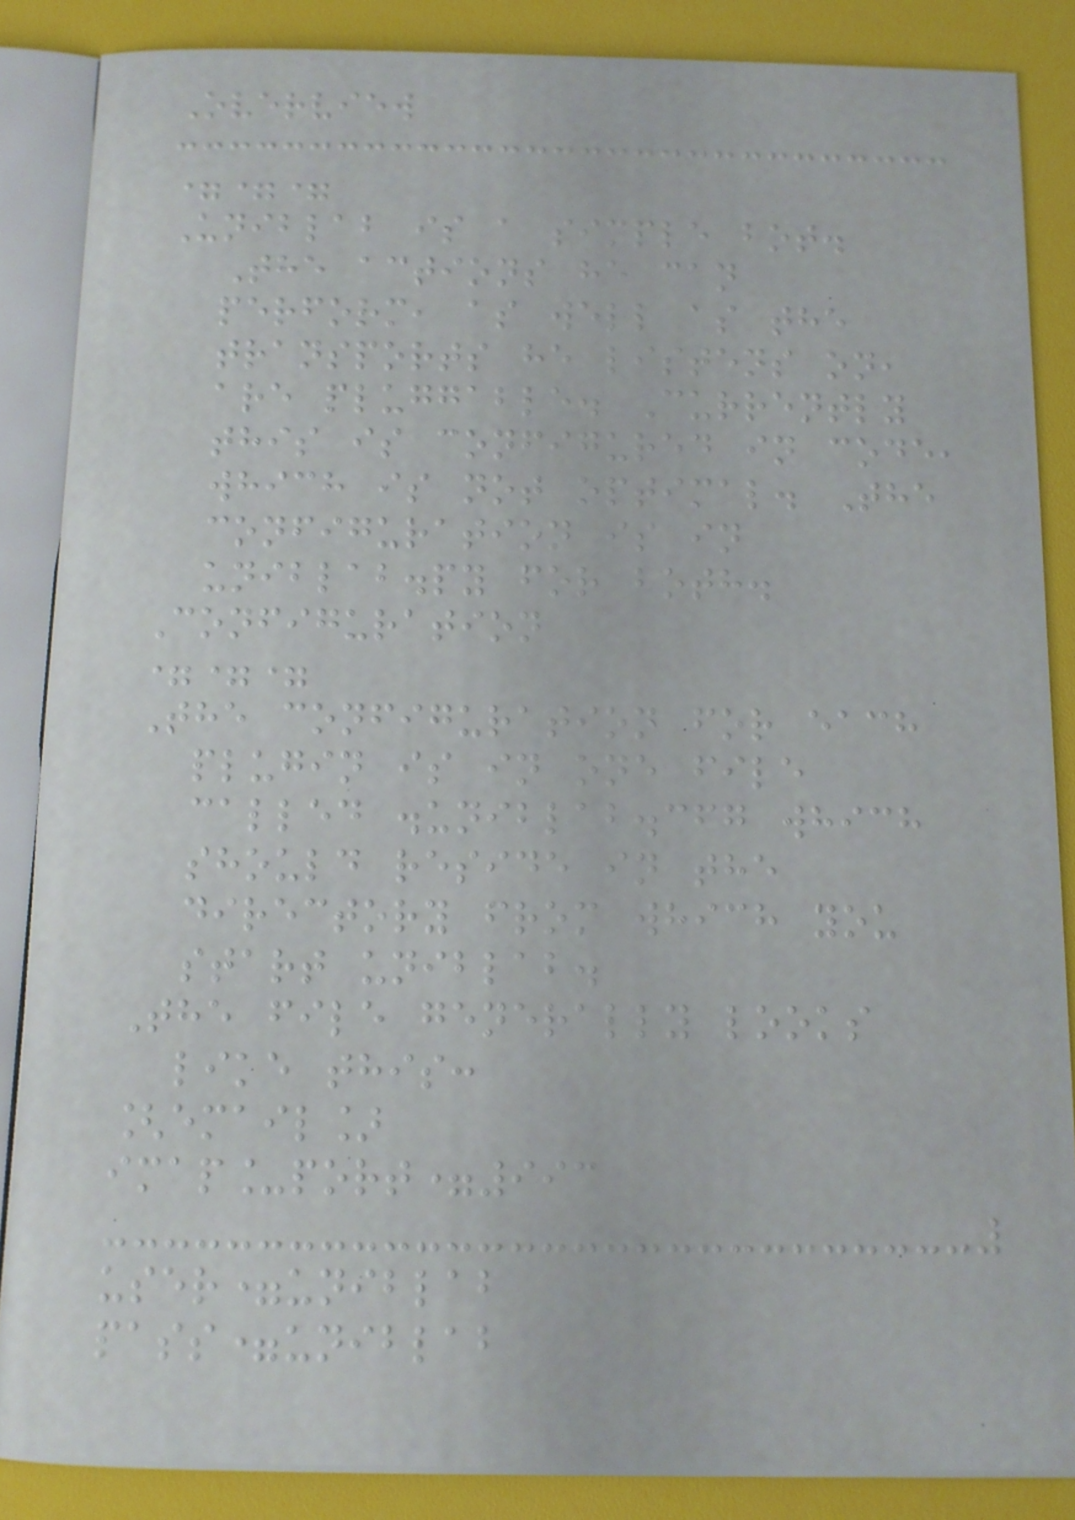Overview
===
Uniblab is a simple bot.
The actions he can
perform, as well as the
transports he listens on,
are pluggable. Currently
this is configured in code,
which is not optimal. The
configuration is in
uniblab.py for both.
Configuration
===
The configuration for each
plugin is in one file
called .uniblab.cfg which
should reside in the
directory from which you
start uniblab.
The file generally looks
like this:
[email]
imap_port=993
user=uniblab
pass=uniblab
